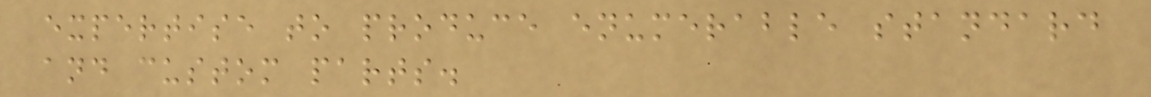expertise to produce enumerable standard
and custom parts.
